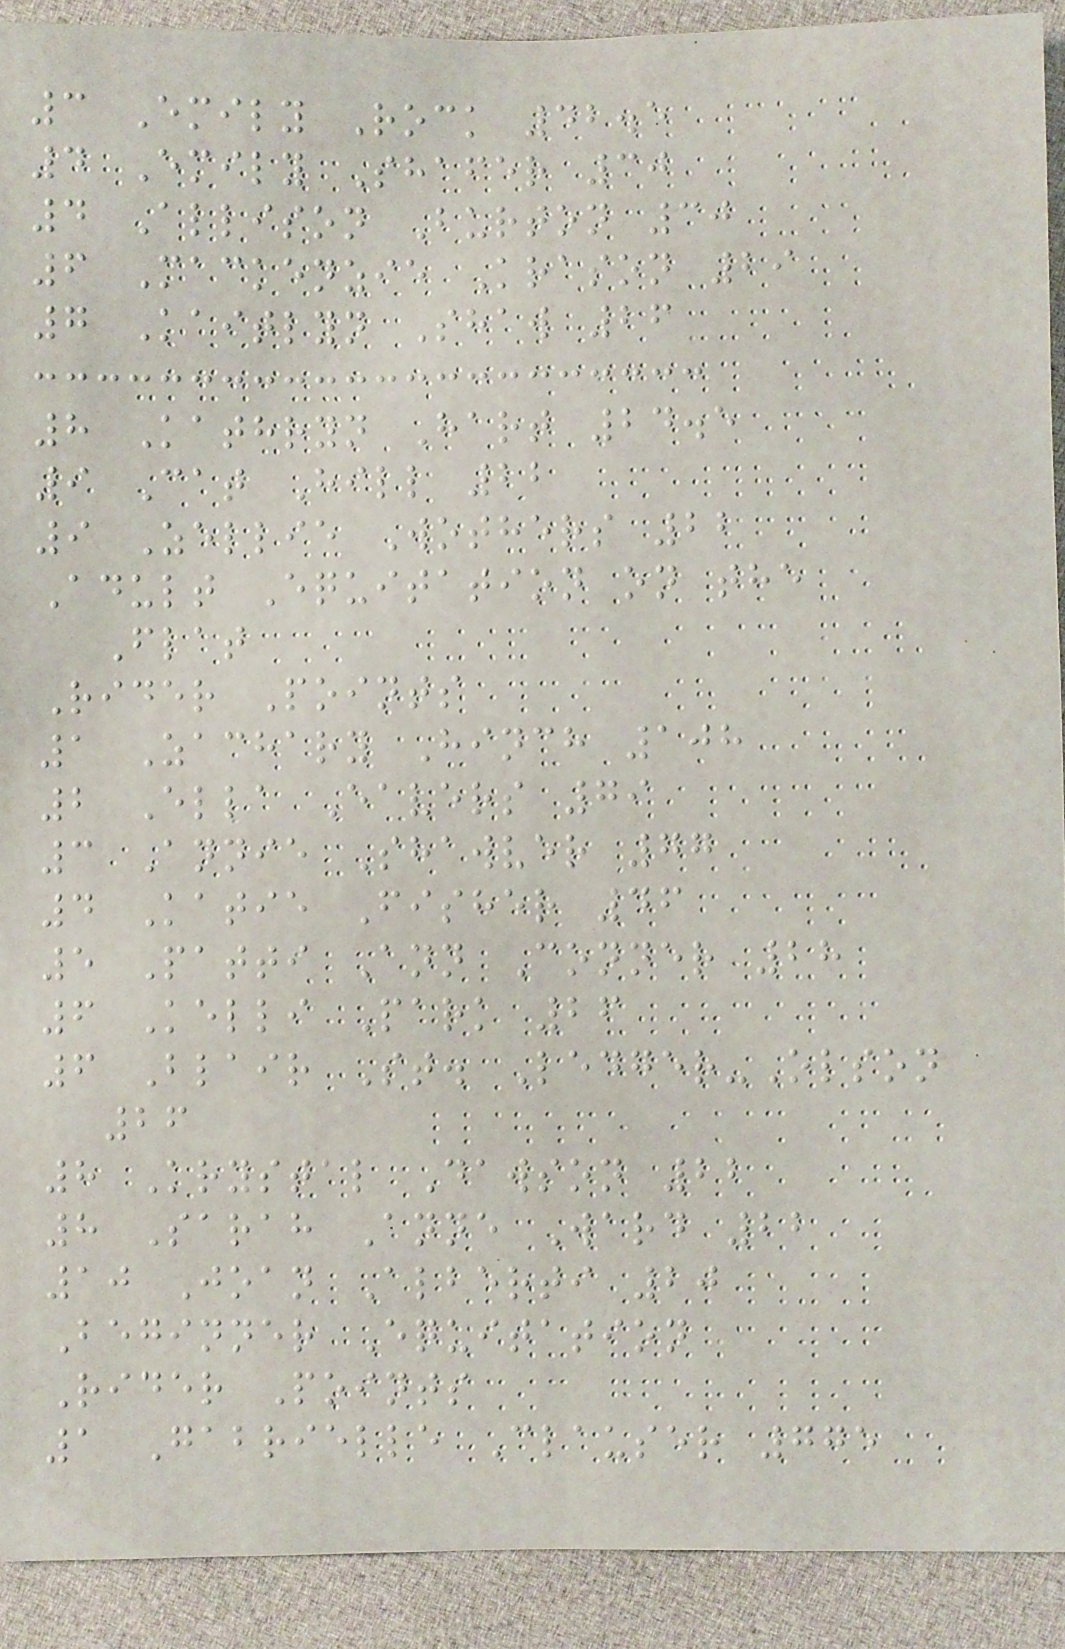3 Emily Rock 42.5
4 Emily Shafer 30
4 Allison Burton 30
6 Mackenzie Krason 29
7 Kaitlyn Shaw 26
8 Kathryn Hart 24.5
9 Cat Hill 22
9 Zellie Wothers 22
Adult Equitation on the
Flat
Rider Points
1 Zachary Hinch 108
2 Ella Eavers 79
3 Annie Shawver 77
4 Katie Fisher 46
5 Patti Ann Conner 28
6 Kelli Park 26
6 Blair St. Ledger-Olson
26
8 Krystal Dawson 22
8 Sarah Anne Ward 22
10 Joan Alberti 20
Beginner Equitation
Rider Points
1 Gabrielle Clauser 775
